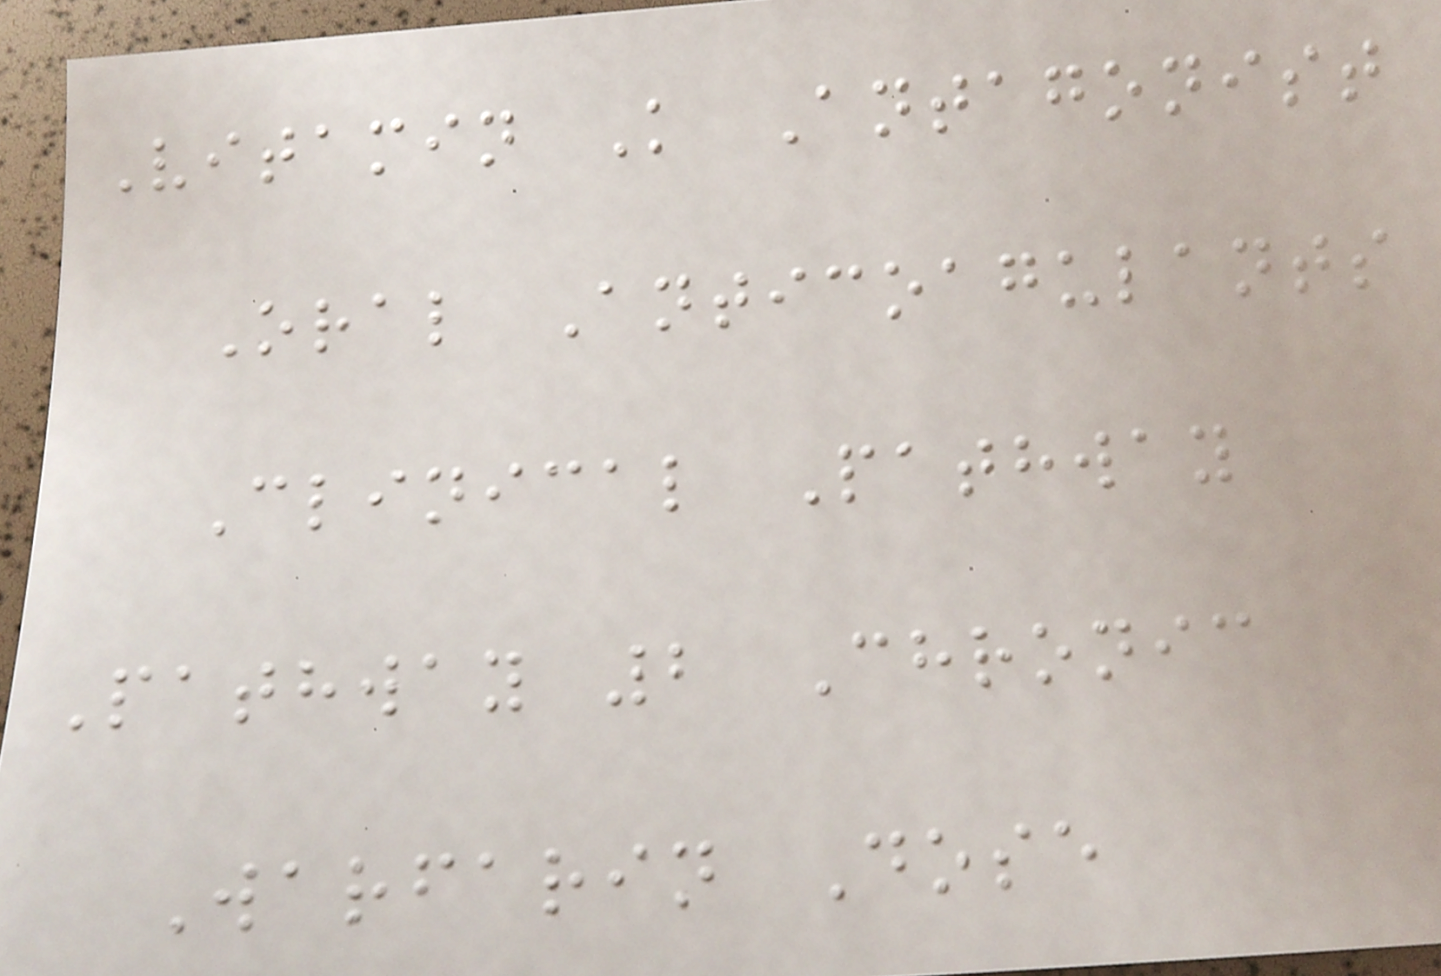Vitamin K Antagonist
Oral Anticoagulants
Clinical Pathway
Pathway 2 Chronic
Warfarin Dose
